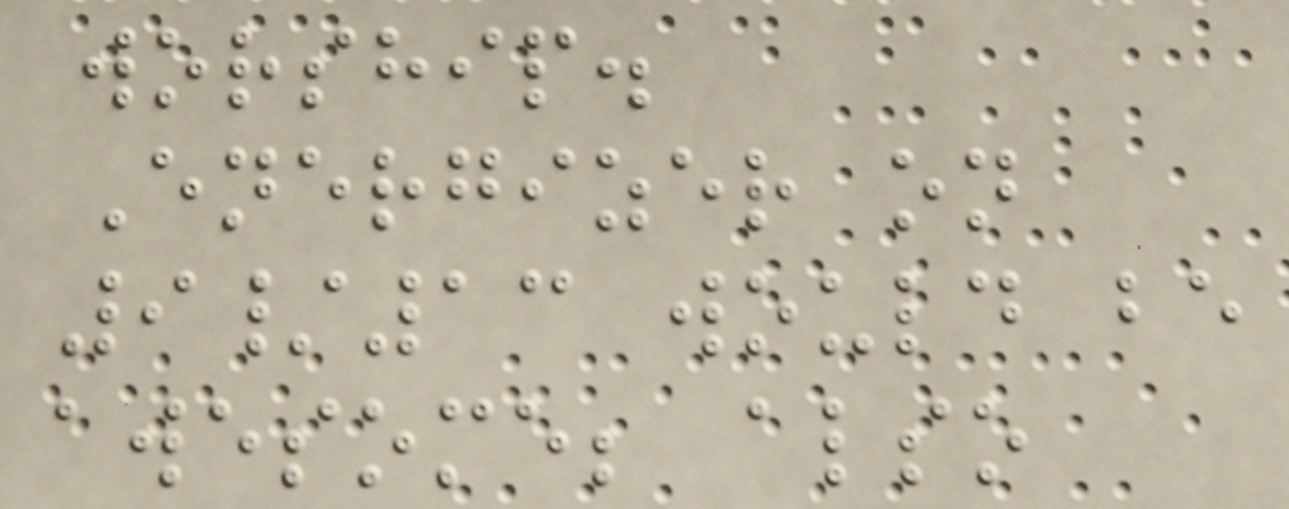worship.
Energizer on
9/13 would be
awesome; also
